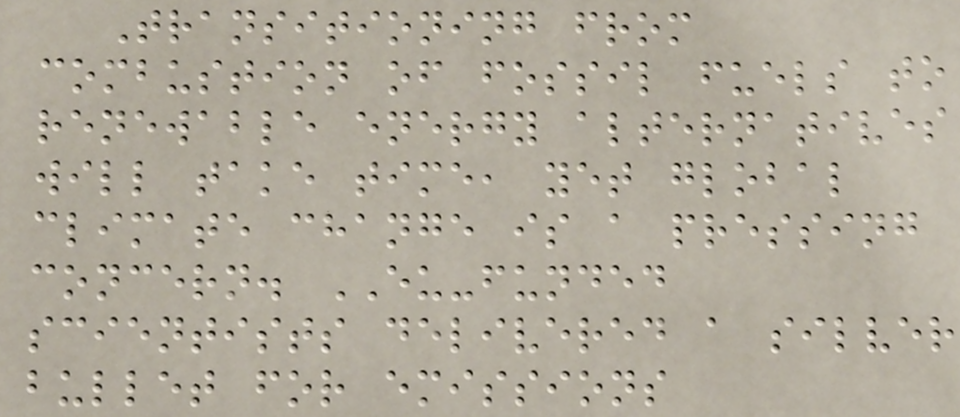Transitioning from
combustion of fossil fuels to
renewable energy alternatives
will take time, yet global
climate change is a pressing
concern. EU-funded
scientists delivered a silver
bullet for emissions
